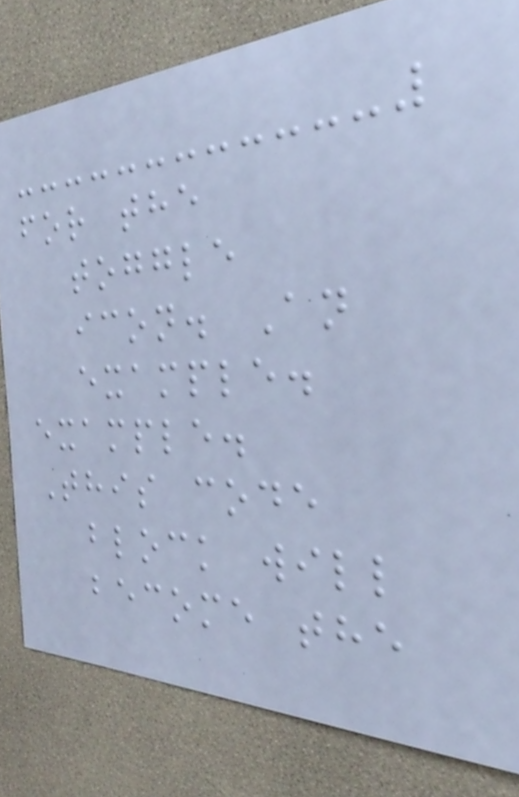for the
toggle
icon. An
example.
example.
This code
block will
become the
